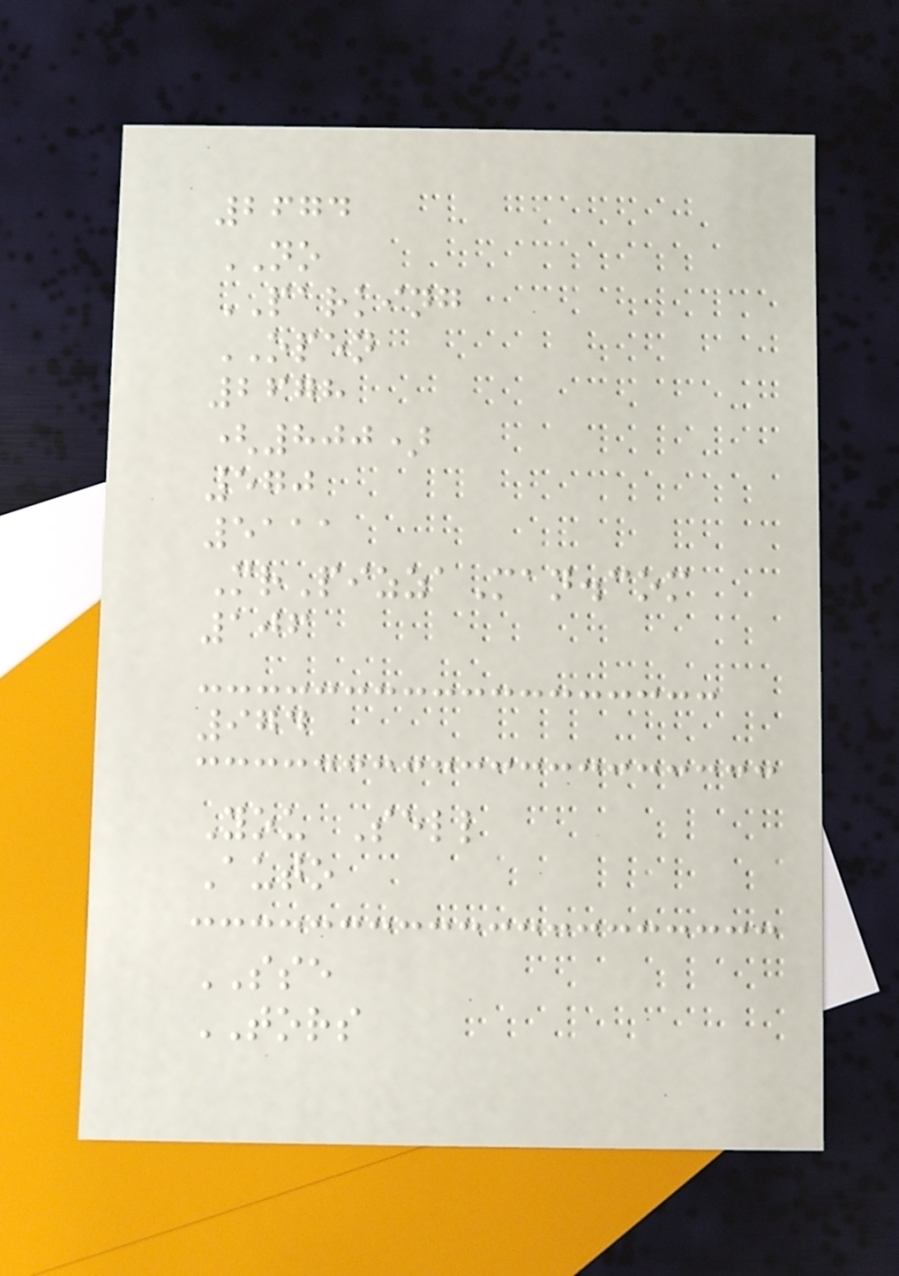2674
NO
PARKING
OPEN
2678
(800)
570
5111
MrPizzaMan.com
106
974
You Sell
Auto
SSE
TORS
